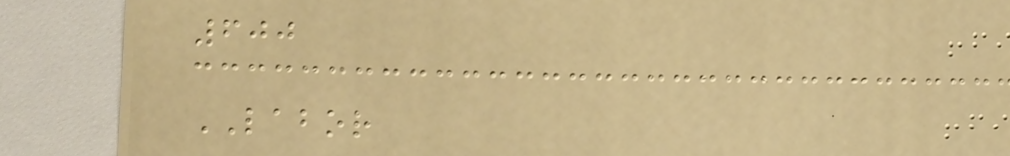600
LABOR
